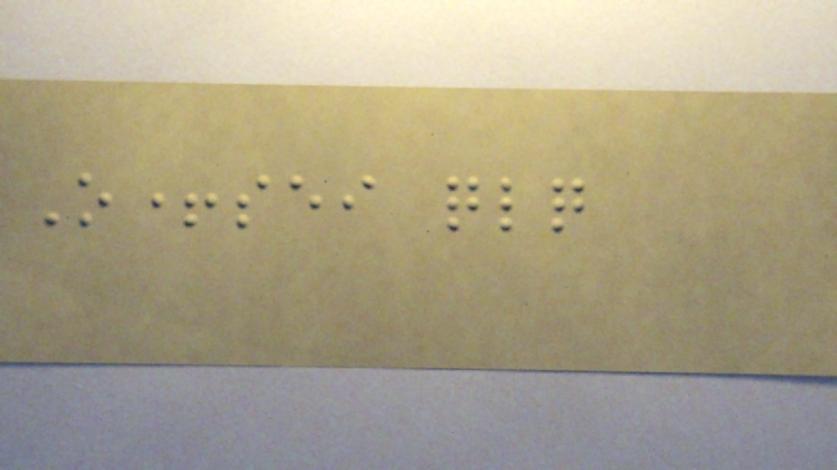O+sei qlq
